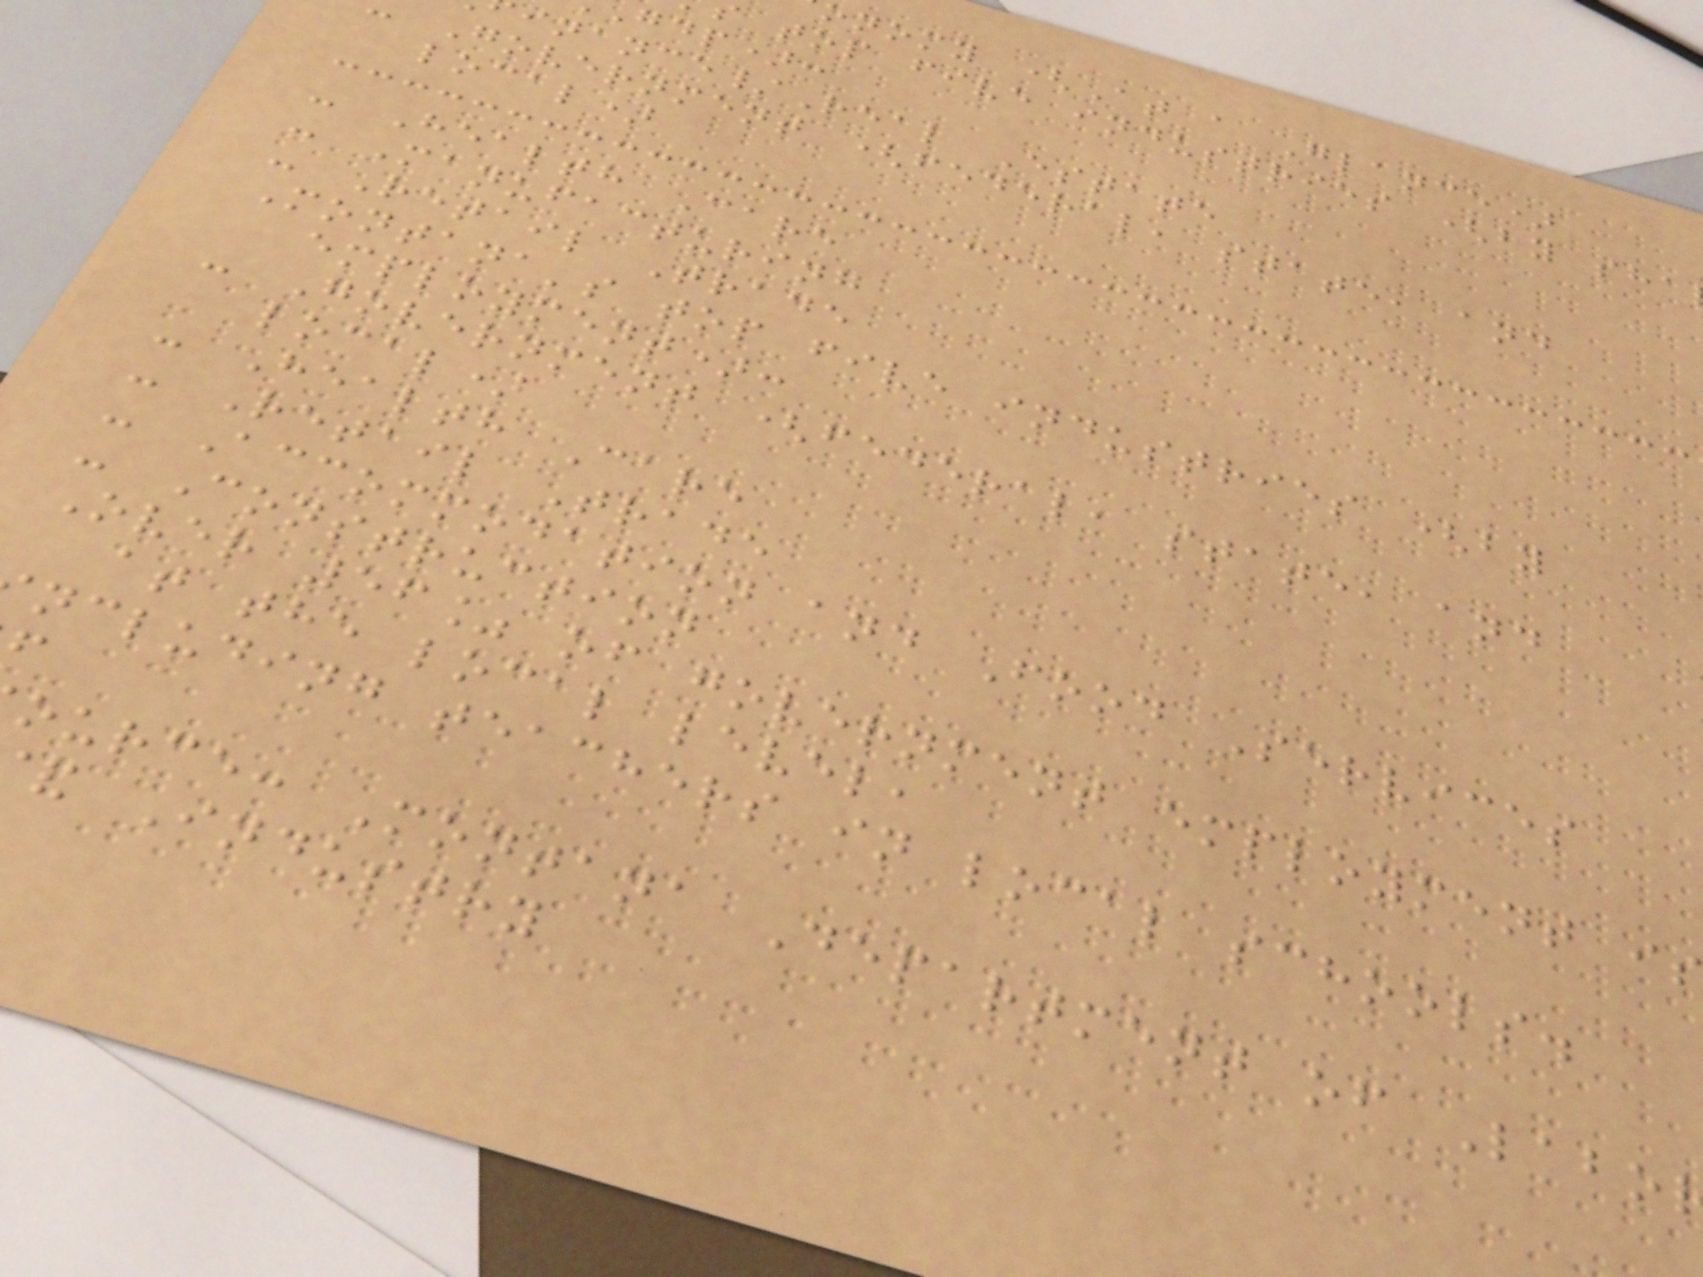onomy (At a Glance)
top five industries (by sha
gdp):
inance/Real Estate
Government (federal, state, and
local)
- Health Care
- Manufacturing
- Retail Trade
Montana's top five industries (by
employment):
- Government (federal, state, and
local)
- Health Care
- Retail Trade
- Accommodation and Food Services
- Construction
Over 56% of government employment is
at the local level,
ncluding teachers in local schools.
ource: Montana Department of Labo
Industry
